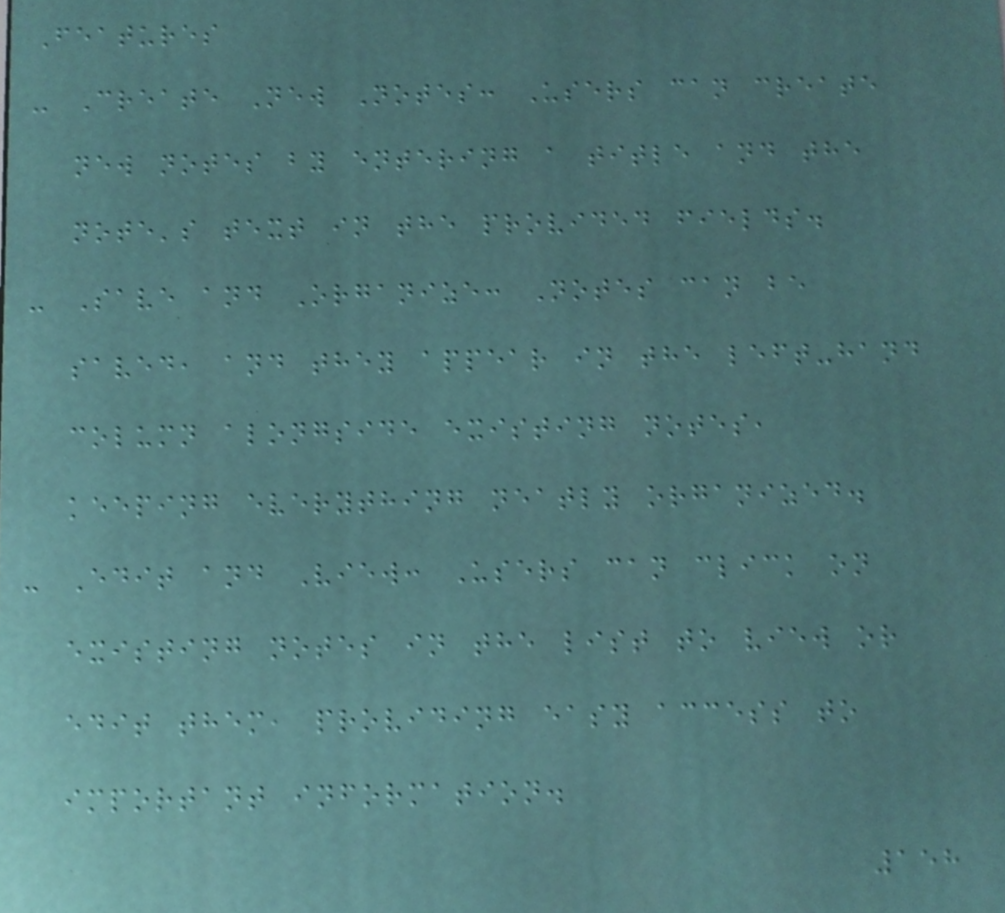Features
- Create New Notes: Users can create
new notes by entering a title and the
note's text in the provided fields.
- Save and Organize: Notes can be
saved, and they appear in the left-hand
column alongside existing notes,
keeping everything neatly organized.
- Edit and View: Users can click on
existing notes in the list to view or
edit them, providing easy access to
important information.
158
